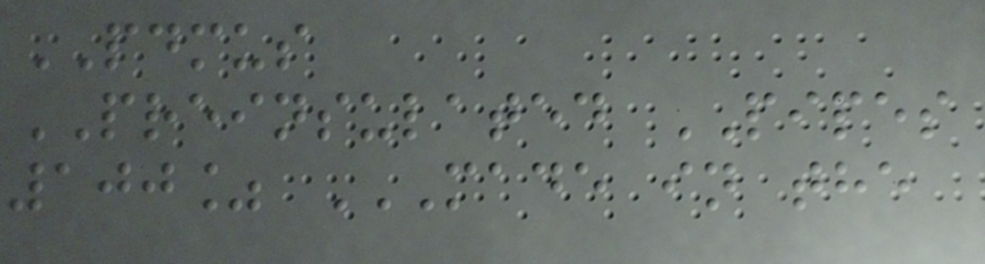PDMUS
PREINSULATED PIPES
100% MADE IN THE
